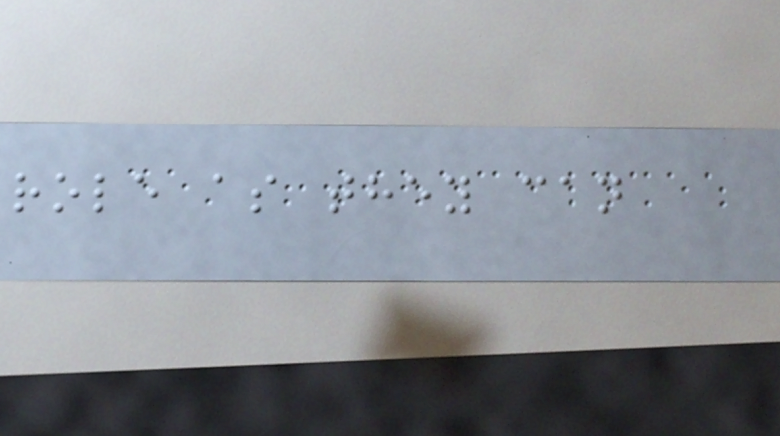role as they can
